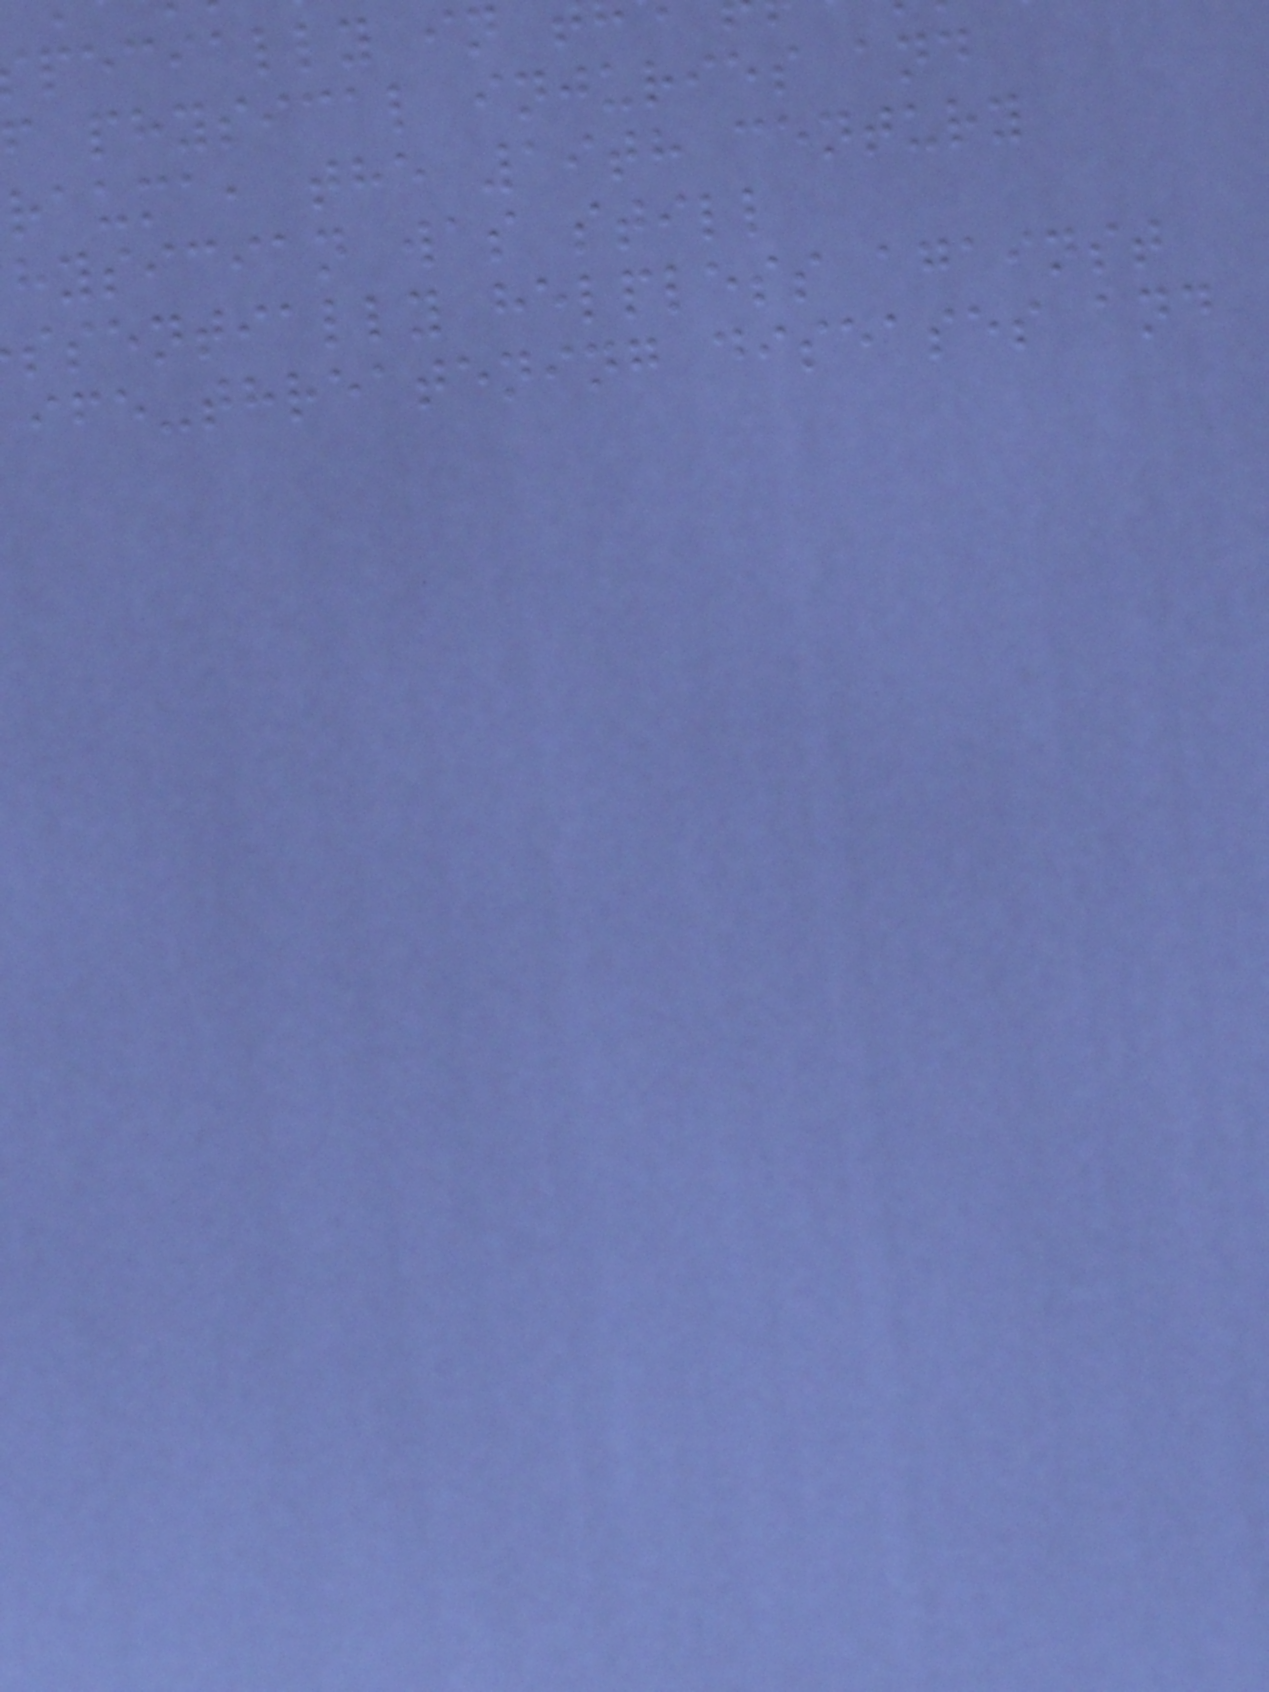pecially in
f physical injuries and
rauma, the 19th century
hysician was still
ssentially helpless against
ife-threatening diseases and
